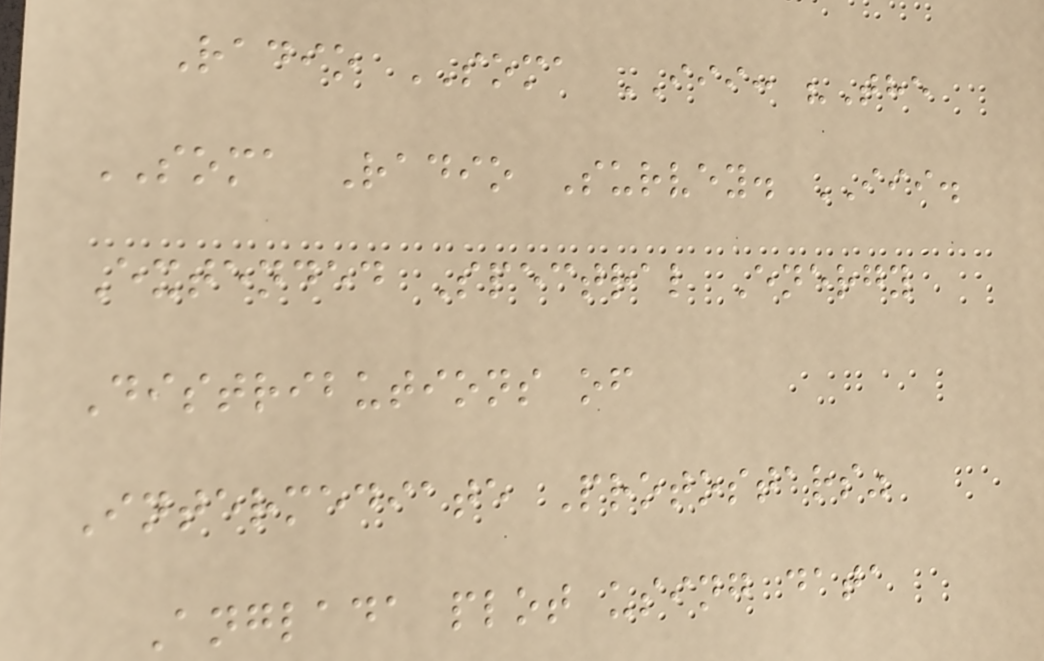Radio SOMA III: "The
SOMA Radio Survey. III.
Extended Spectral Energy
Distributions of
Intermediate Protostars"
Anglada plot using data
